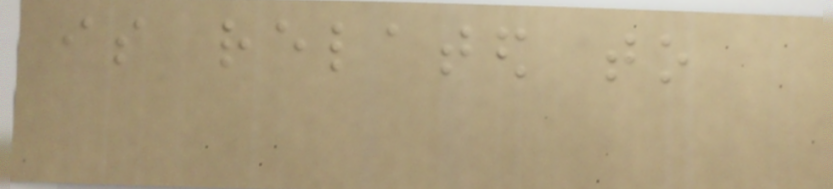is related to
